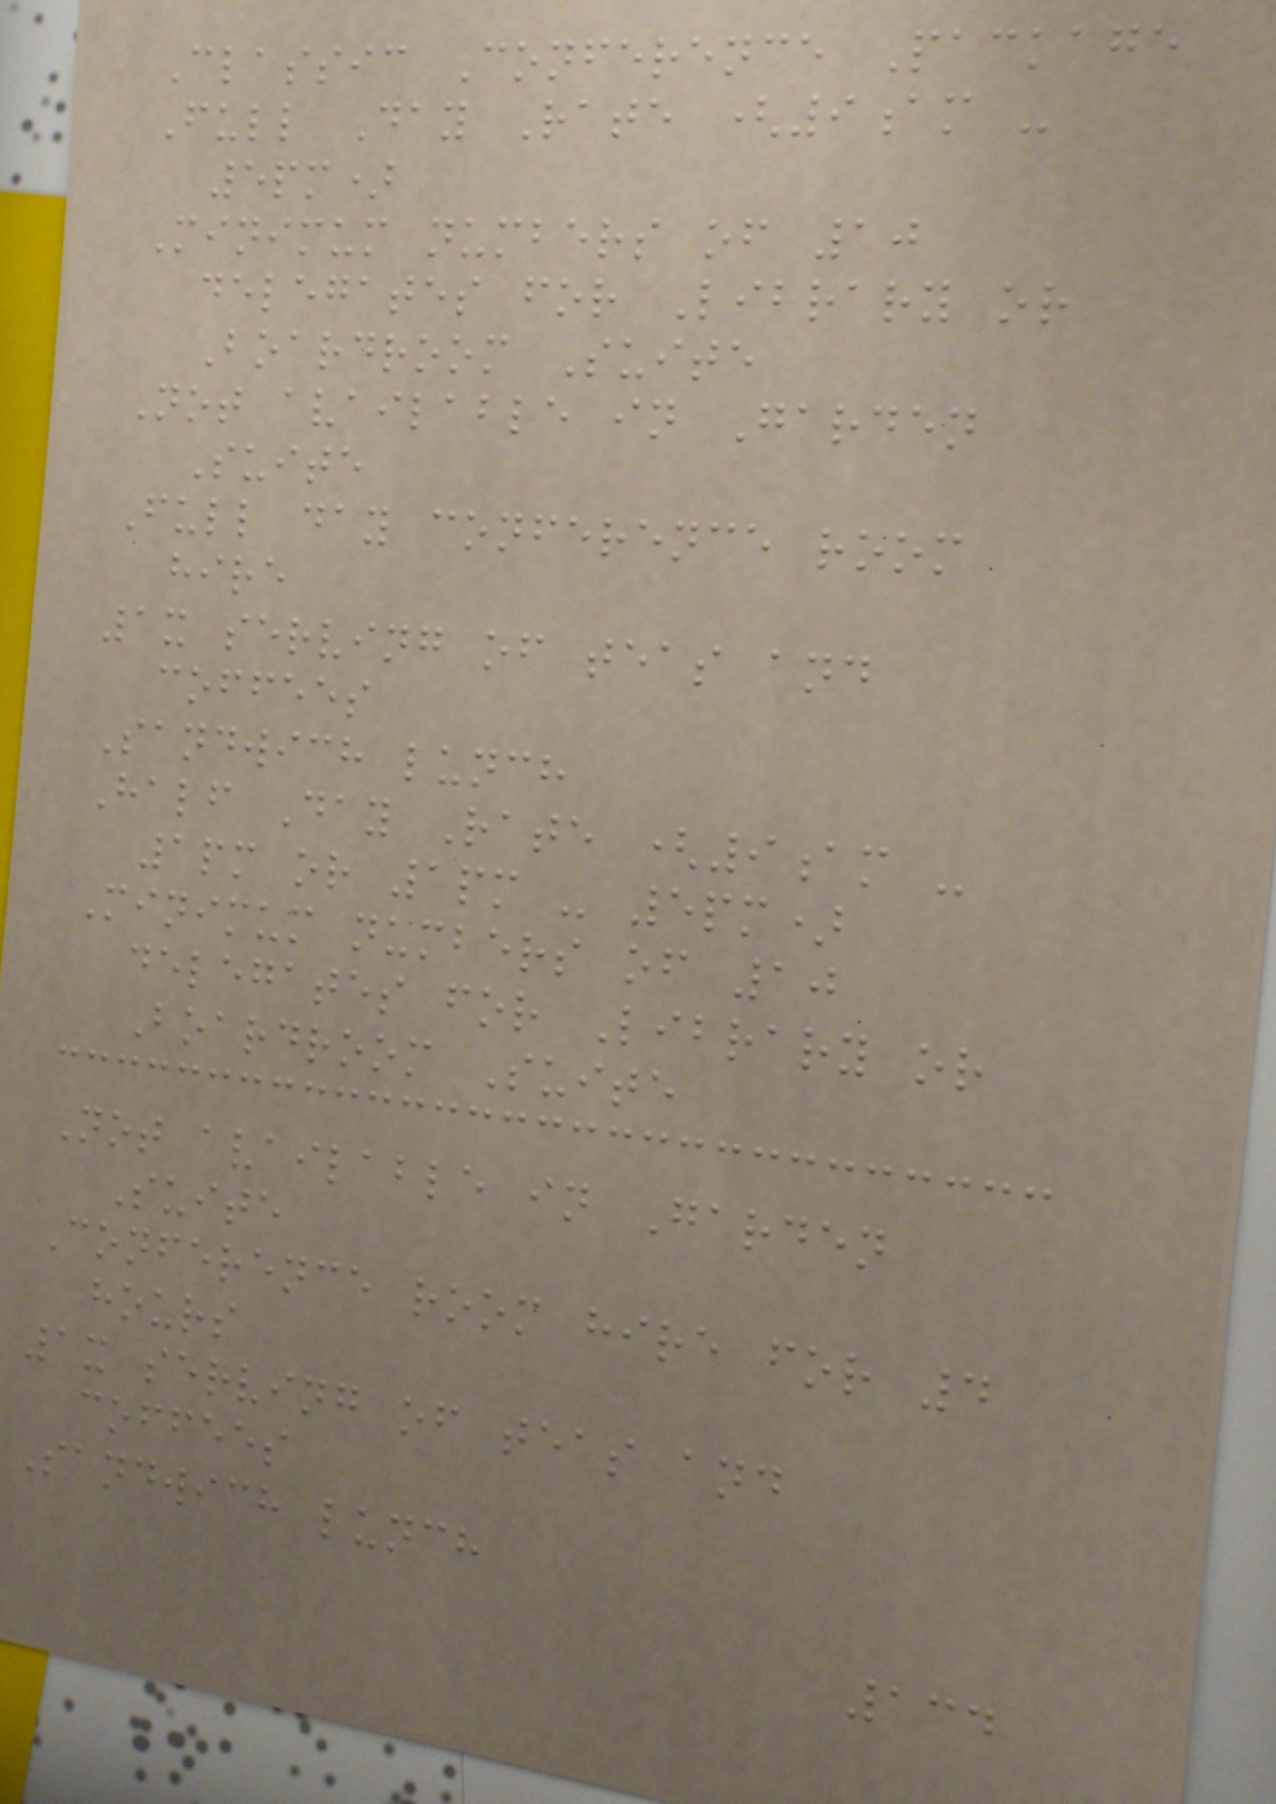Classic Conference Package
Full Day Rate (9am -
5pm)
Minimum numbers of 10
delegates for Library or
Boardroom Suite
Not available in Garden
Suite
Full day conference room
hire
1x serving of teas and
coffees
Sandwich lunch
Half Day Rate (9am -
1pm or 1pm - 5pm)
Minimum numbers of 10
delegates for Library or
Boardroom Suite
Not available in Garden
Suite
Conference room hire for 4
hours
1x serving of teas and
coffees
Sandwich lunch
134
